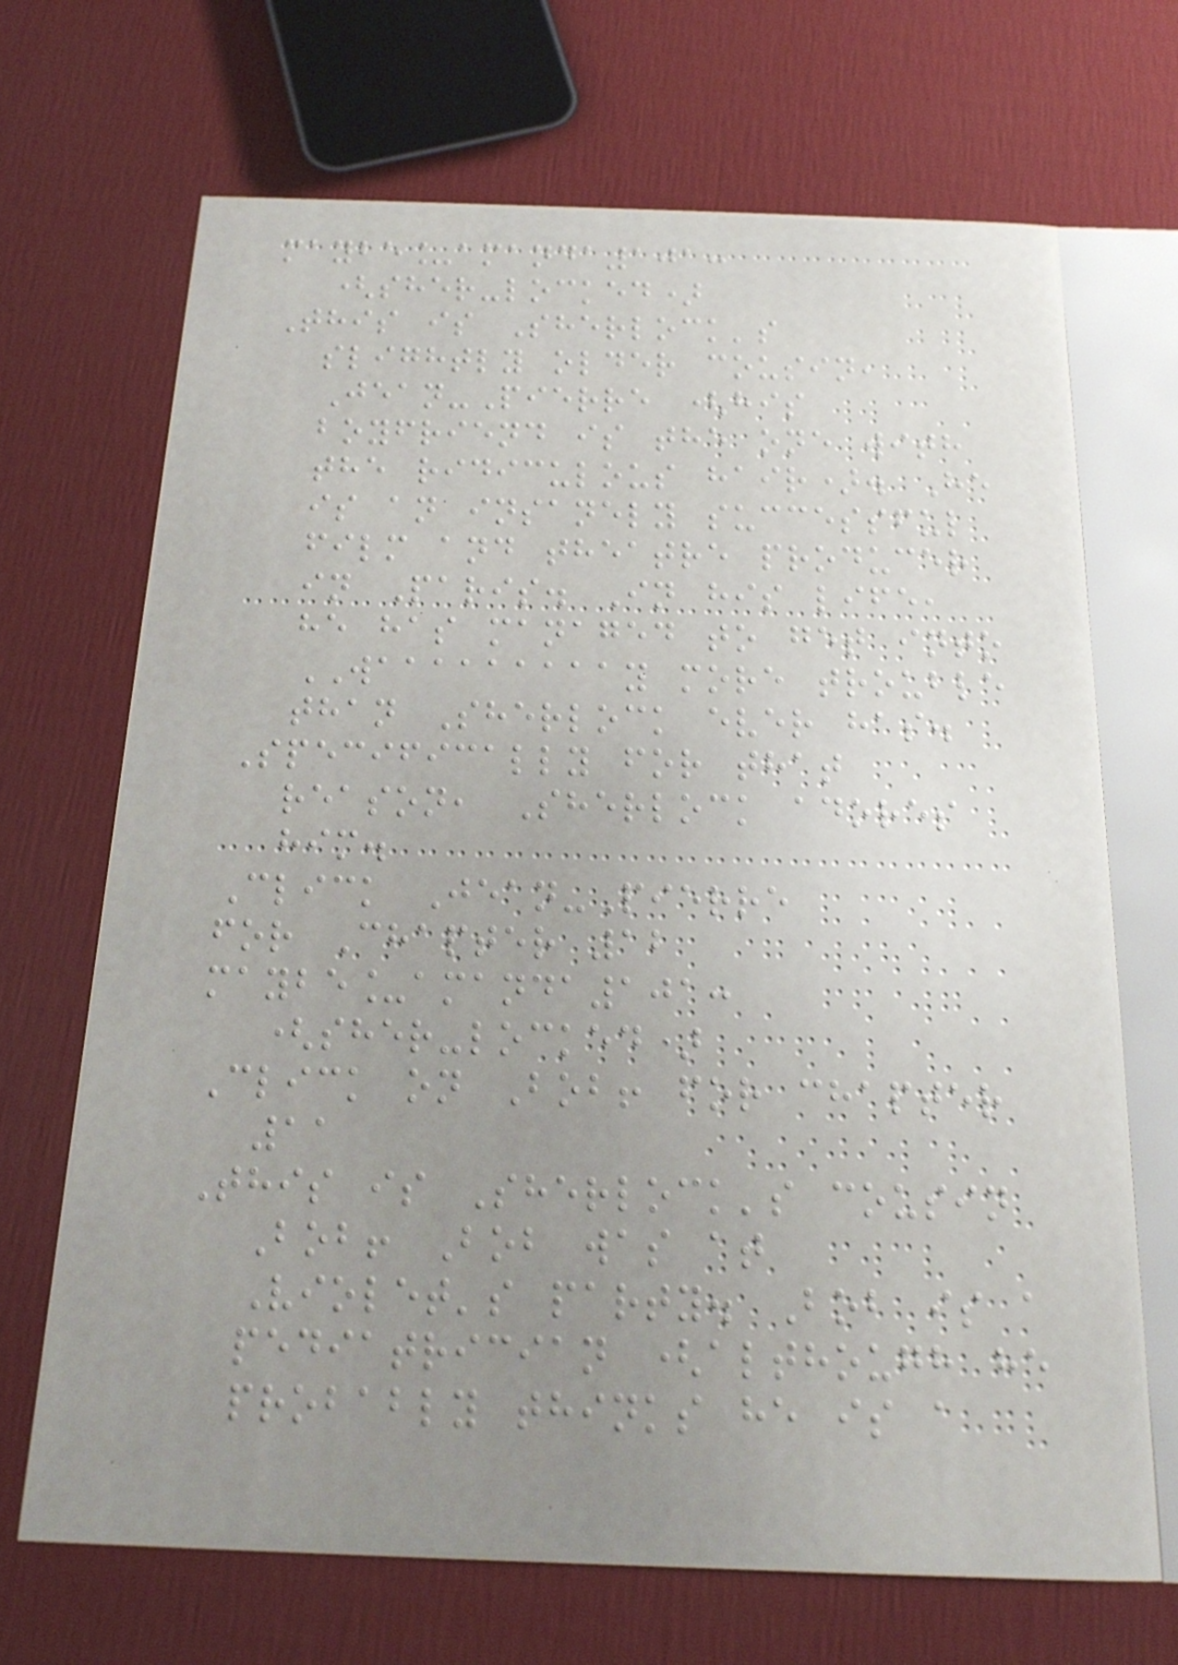maybe_amanda101:
(sher-locked)
This is Sherlock's
slightly older cousin,
Jean-Pierre (his
boyfriend is the one with
the ridiculous hair). He
is an insanely successful
film and theatre producer
in Paris. In his life,
he has managed to get into
WAAAAAAAAAY more trouble
than Sherlock ever has.
Specifically for that
reason, Sherlock adores
him.
Click Jean-Pierre
for Chapter 12
maybe_amanda101:
(sher-locked)
Click on Bob! for chapter
11
This is Sherlock's cousin
Bob! Bob was at
Violet's party. Bob is a
pediatrician (although he
probably thinks he is a
